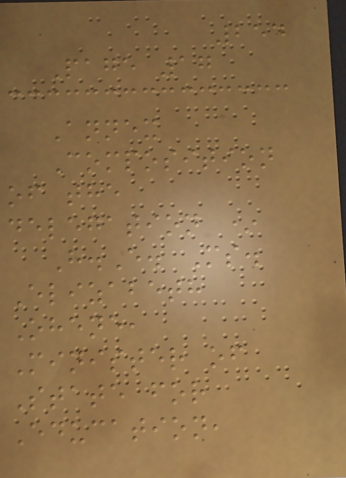254
Page 17
Annex
Composition
of the
delegation *
H.E. Ms.
Elizabeth
Ohene,
Minister of
State for
Education,
